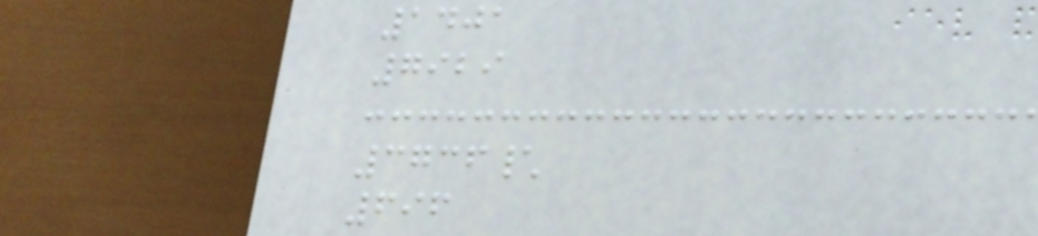1401
7929
3736\
696
